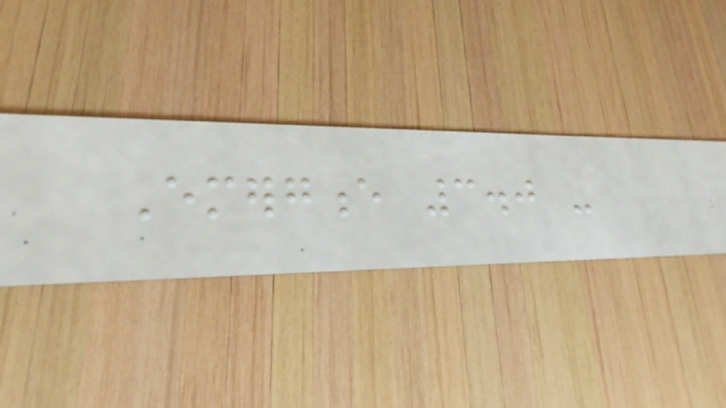Emergence 3.0 -
